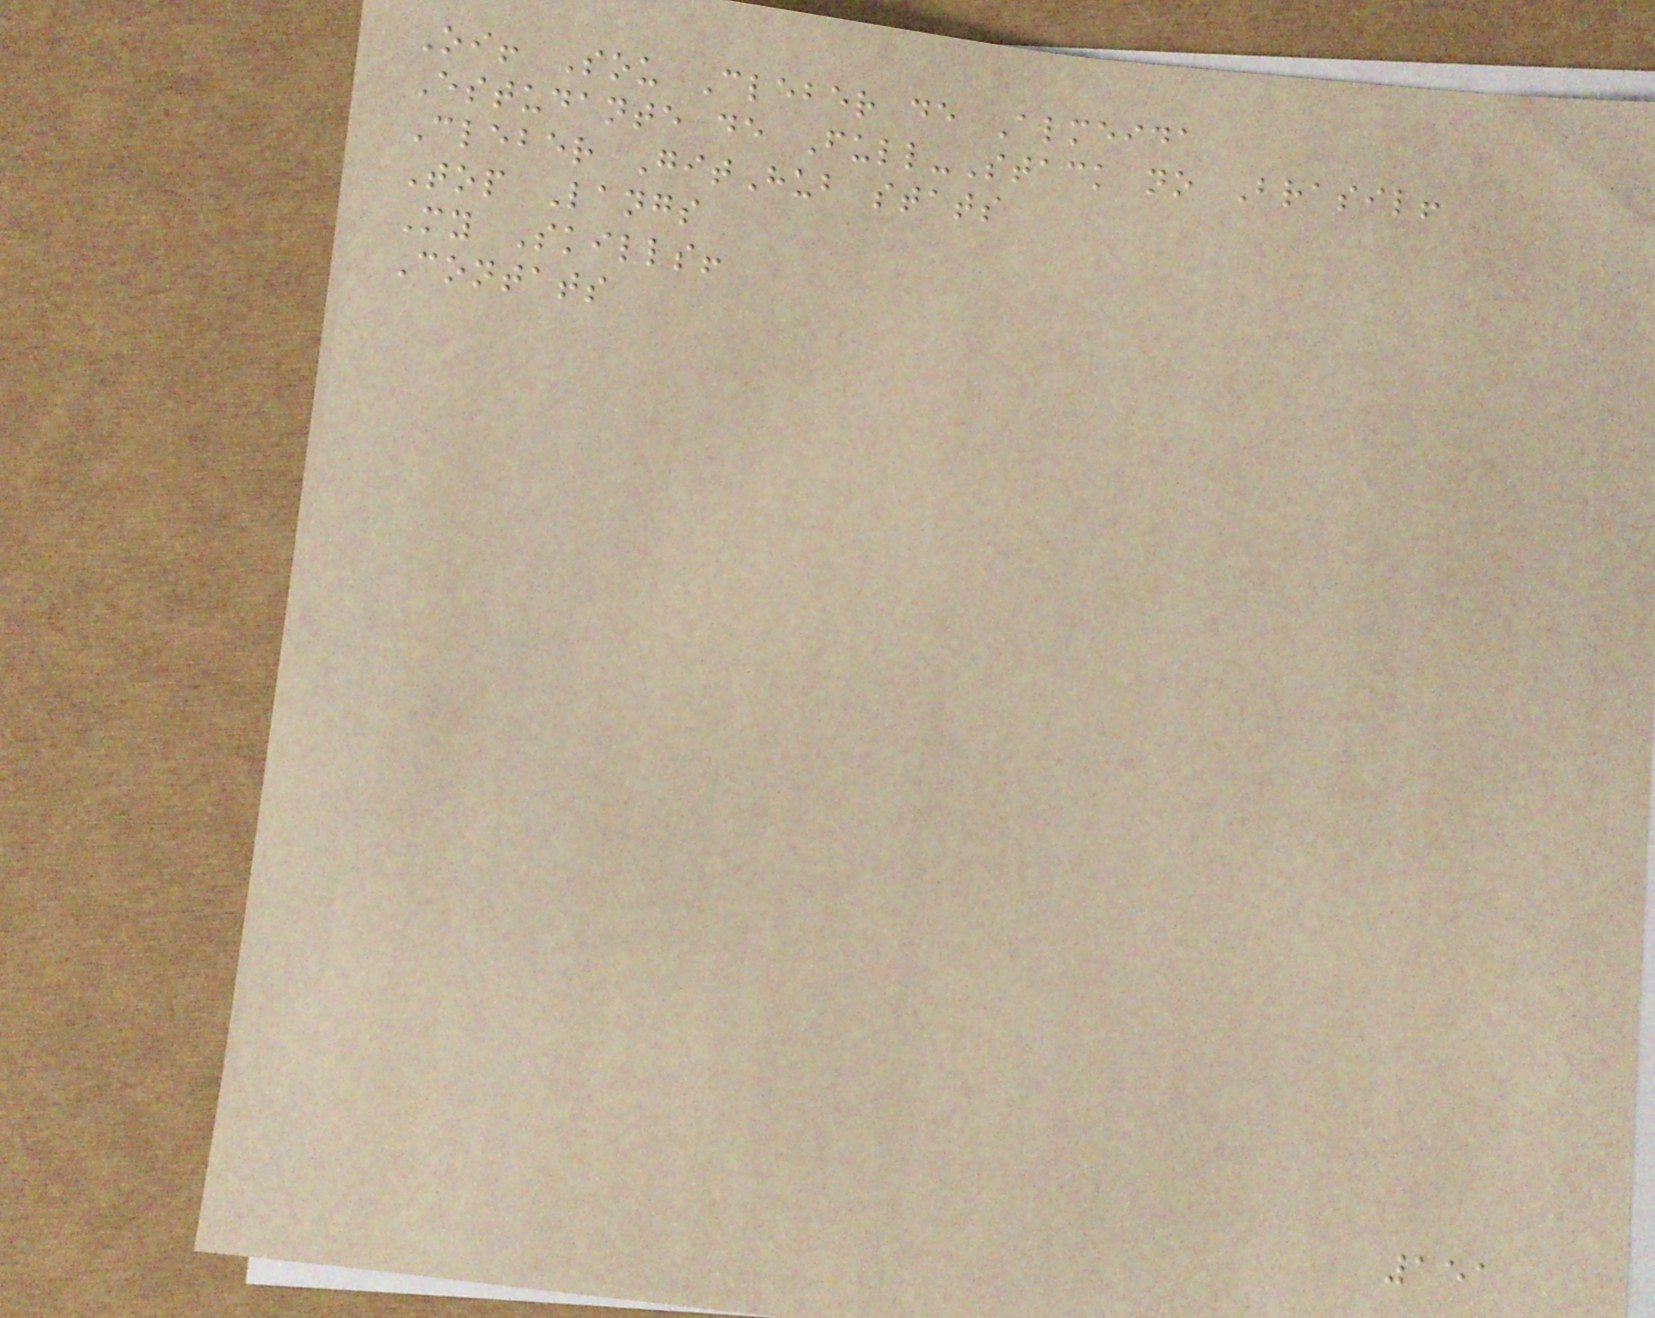Oi! Sou Cleber de Almeida
Estudante de Full-Stack no Brasil!
Cleber GitHub stats
Top Langs
My Skills!
Contats
151
